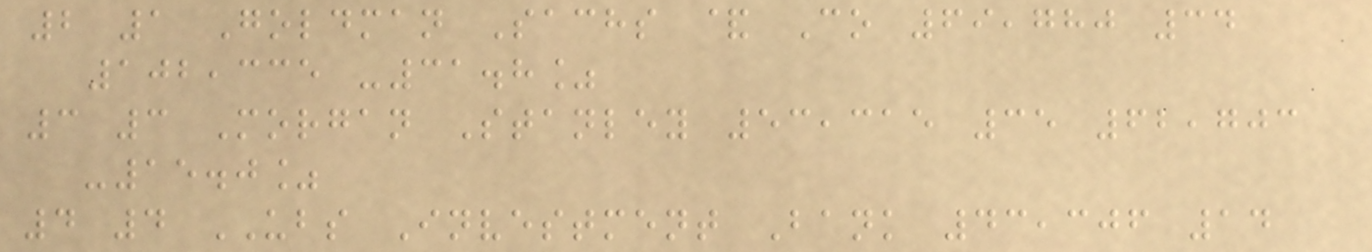2 1 Goldman Sachs & Co 69,780 34
102,335 -31.8%
3 3 Morgan Stanley 53,315 35 62,703
-15.0%
4 4 UBS Investment Bank 43,306 14
